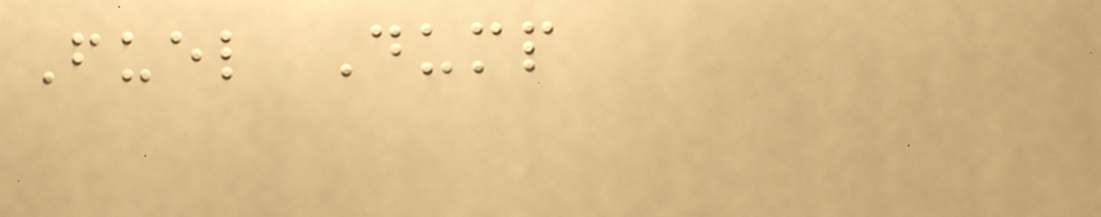Fuel Dump
